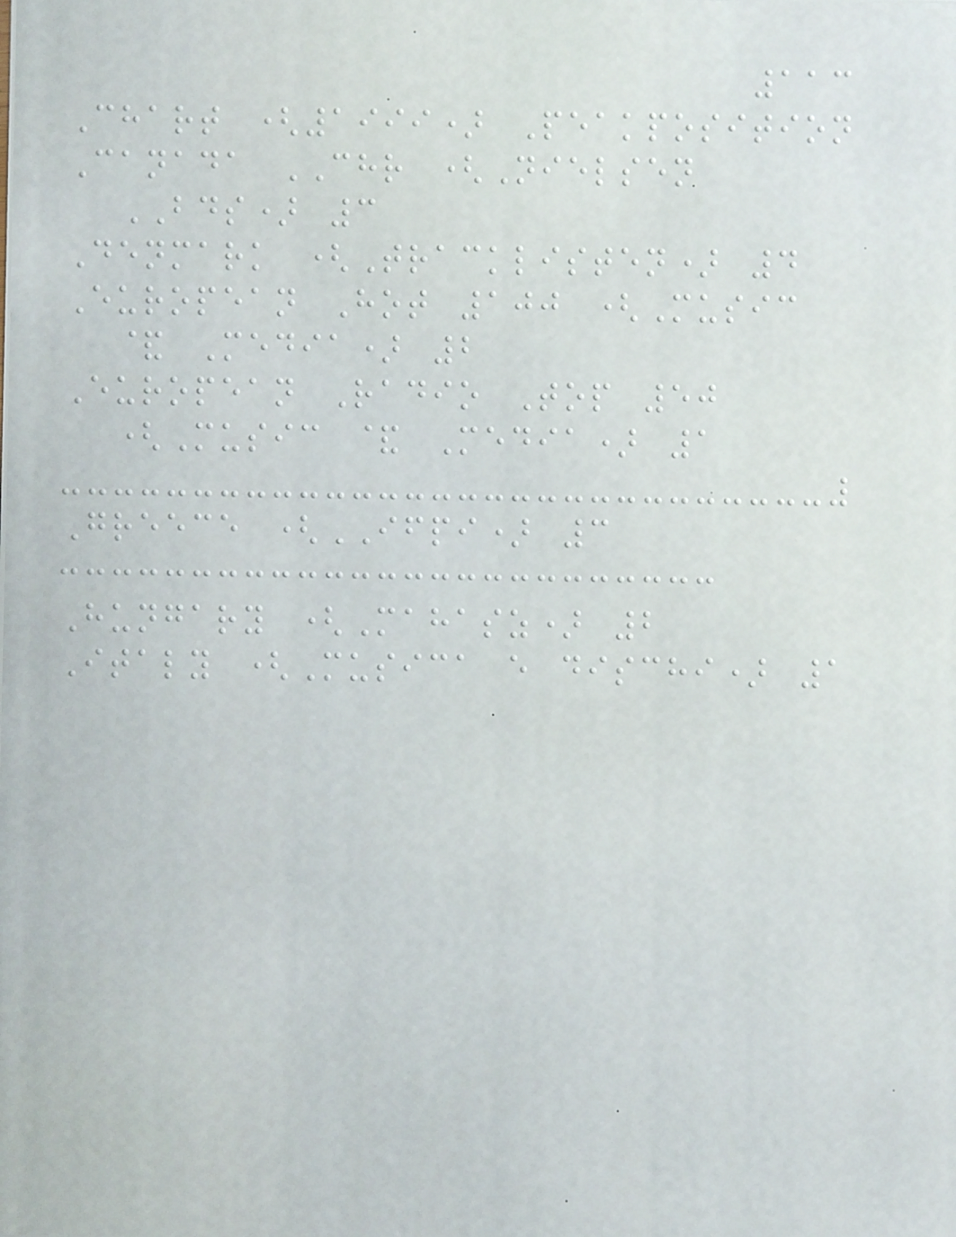113
Chart (1999) Peakposition
Canada CHR (Nielsen
BDS) 3
Denmark (Tracklisten) 4
European Hot 100 (Music
& Media) 2
European Radio Top 50
(Music & Media) 1
Greece (IFPI) 3
Hungary (Mahasz) 2
Italy (Musica e dischi) 1
